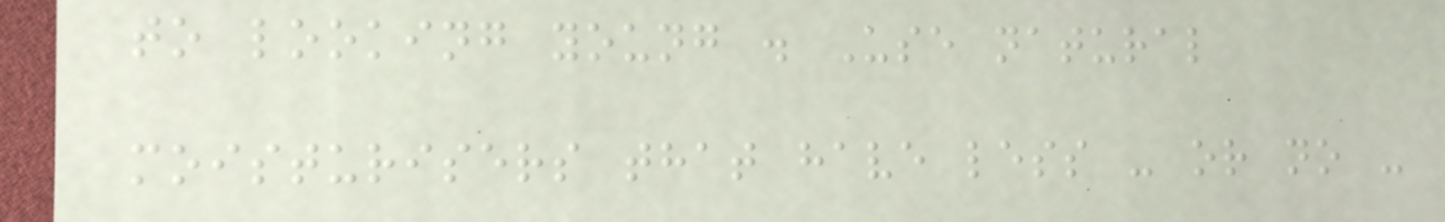to looking young . Use natural
moisturisers that have less - or no -
